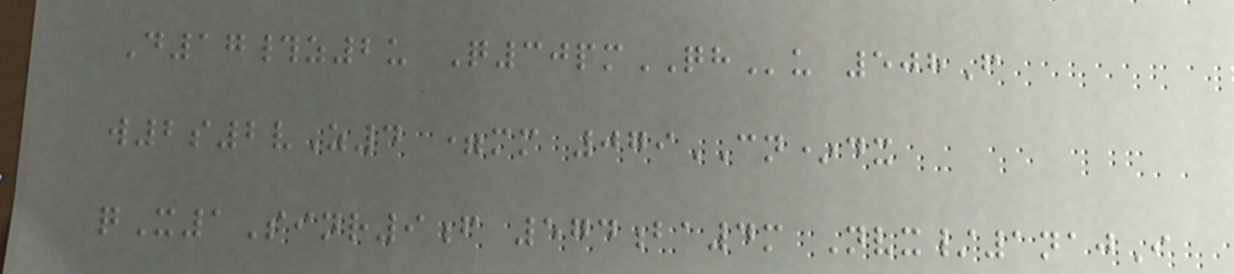D17#z2u Q30pmQHu 508F
w2s2vZ4 =mm 079CN*dx
qX1Sinr9f 574ba4m Nvx/1najI
